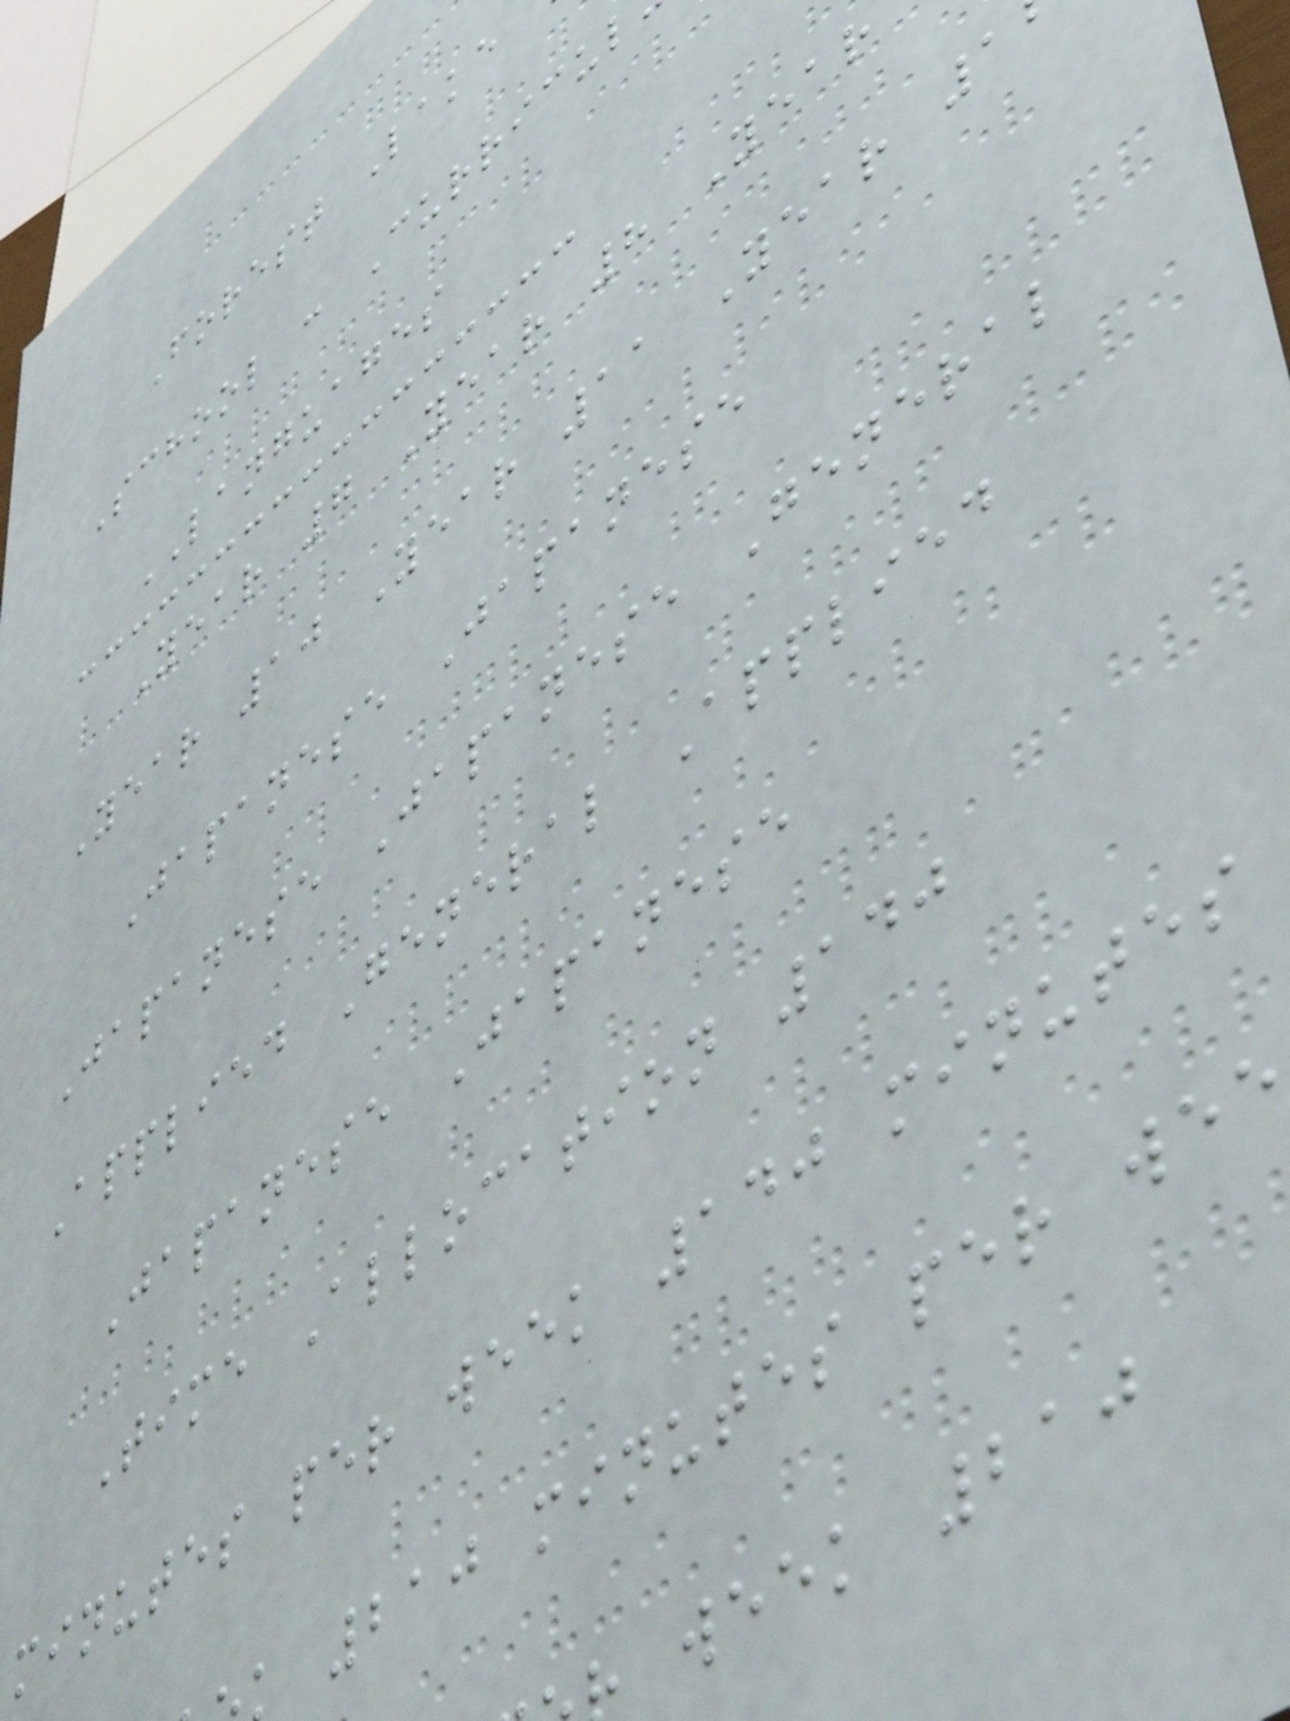Forest Lake
School : Curricul
LANGUAGES
Year 7 Year 8 Year
Year 10 Year 11 Year 1
Japanese Japanese
Japanese Japanese General
Applied General Applied
Japanese Japanese
Time Allocation 140
minutes per week 140 minutes
210 minutes per wee
week 210
